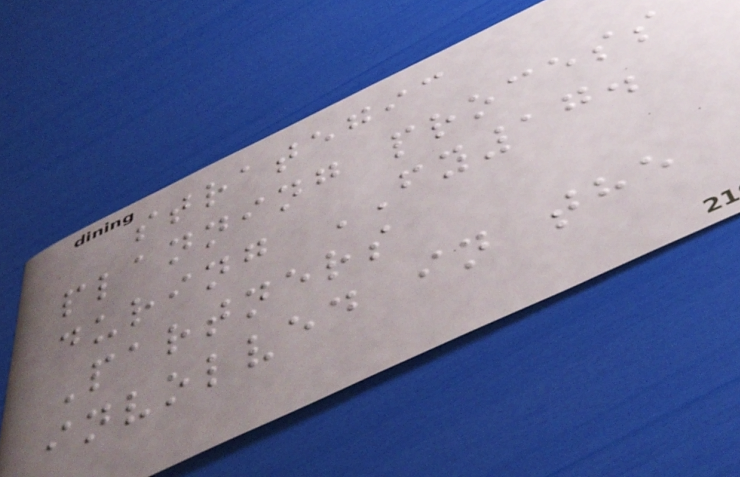strategic
planning process
during FY17.
Partners
involved in the
